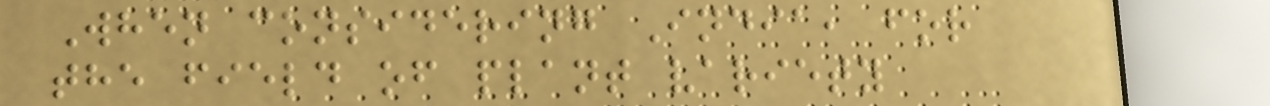When considering India, for
the field of plant variety
